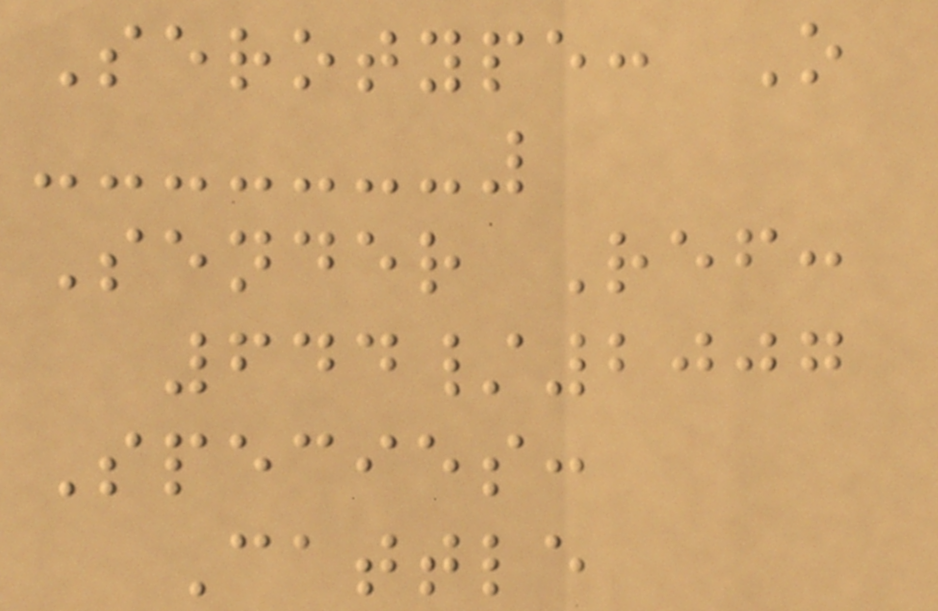Serotype: O
Sender Ref:
644/2007
Species:
Cattle
